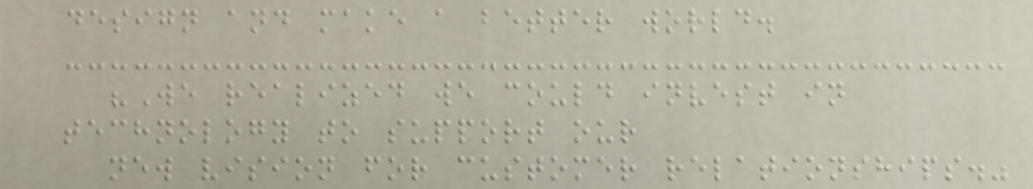design and make a better world.
"We realized we could invest in
technology to support our
new vision for customer relationships."
